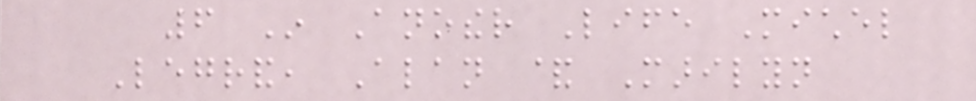6 In Another Life Michel
Legrand, Alan & Marilyn
